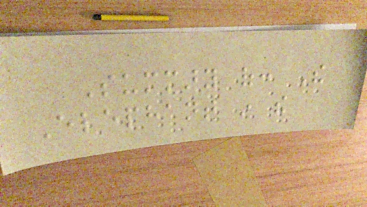Summary of: The
Elephant in the
